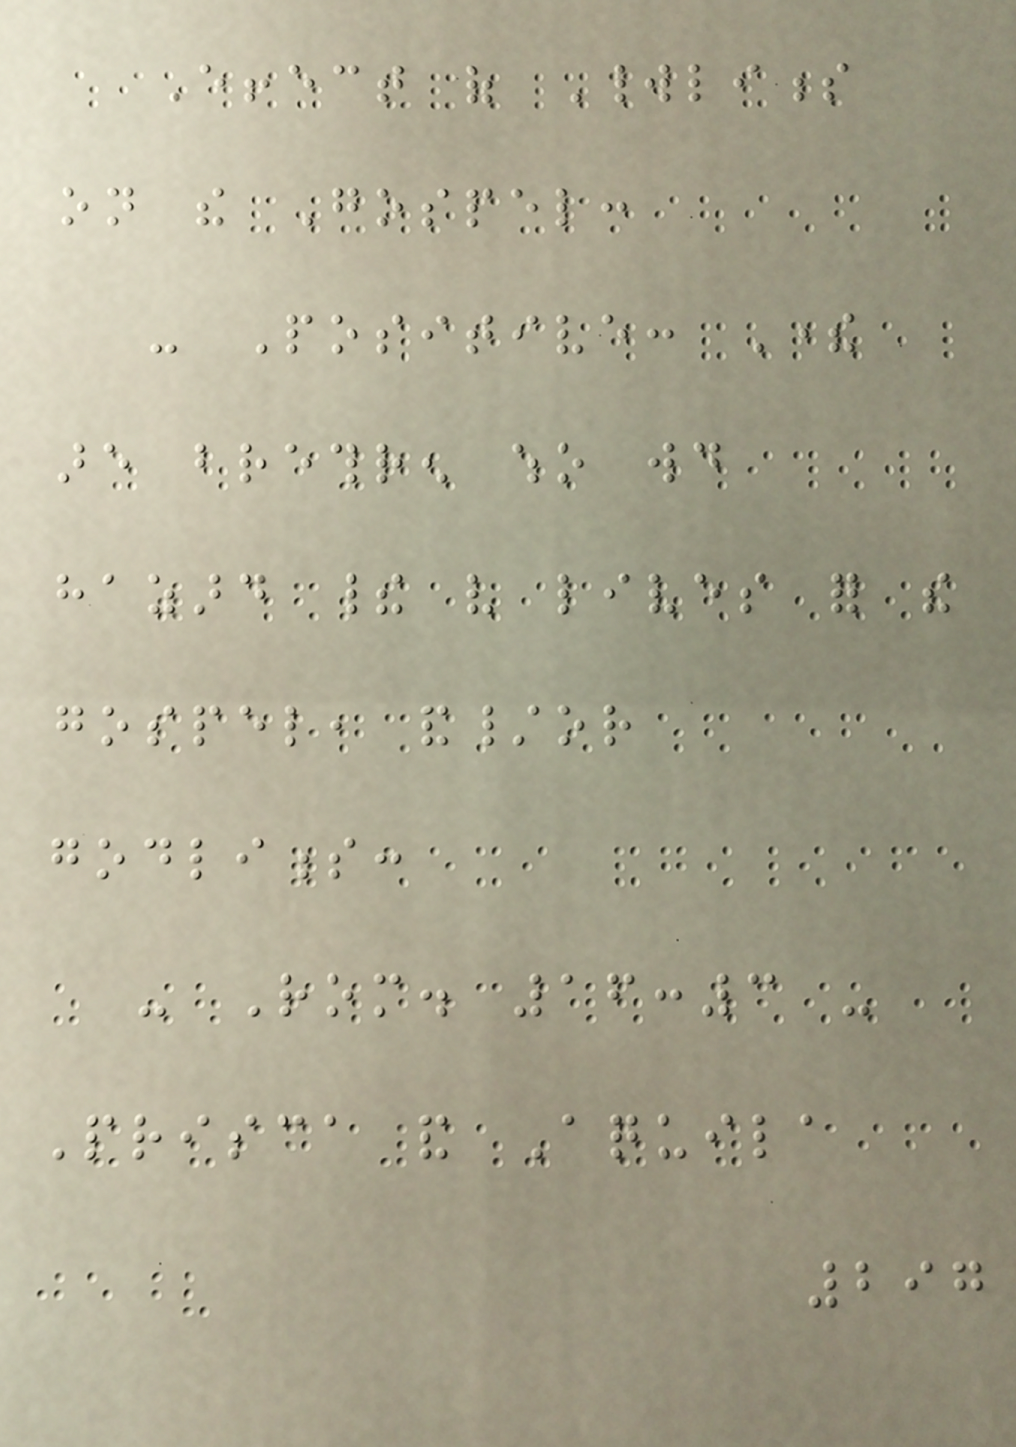Effect of Worldliness
on the Gospel:
- Positive: There
are brethren who would
hazard their very lives for the
gospel, and/or
godliness:
- Rom. 16:3 -
Prisca and Aquila
297
